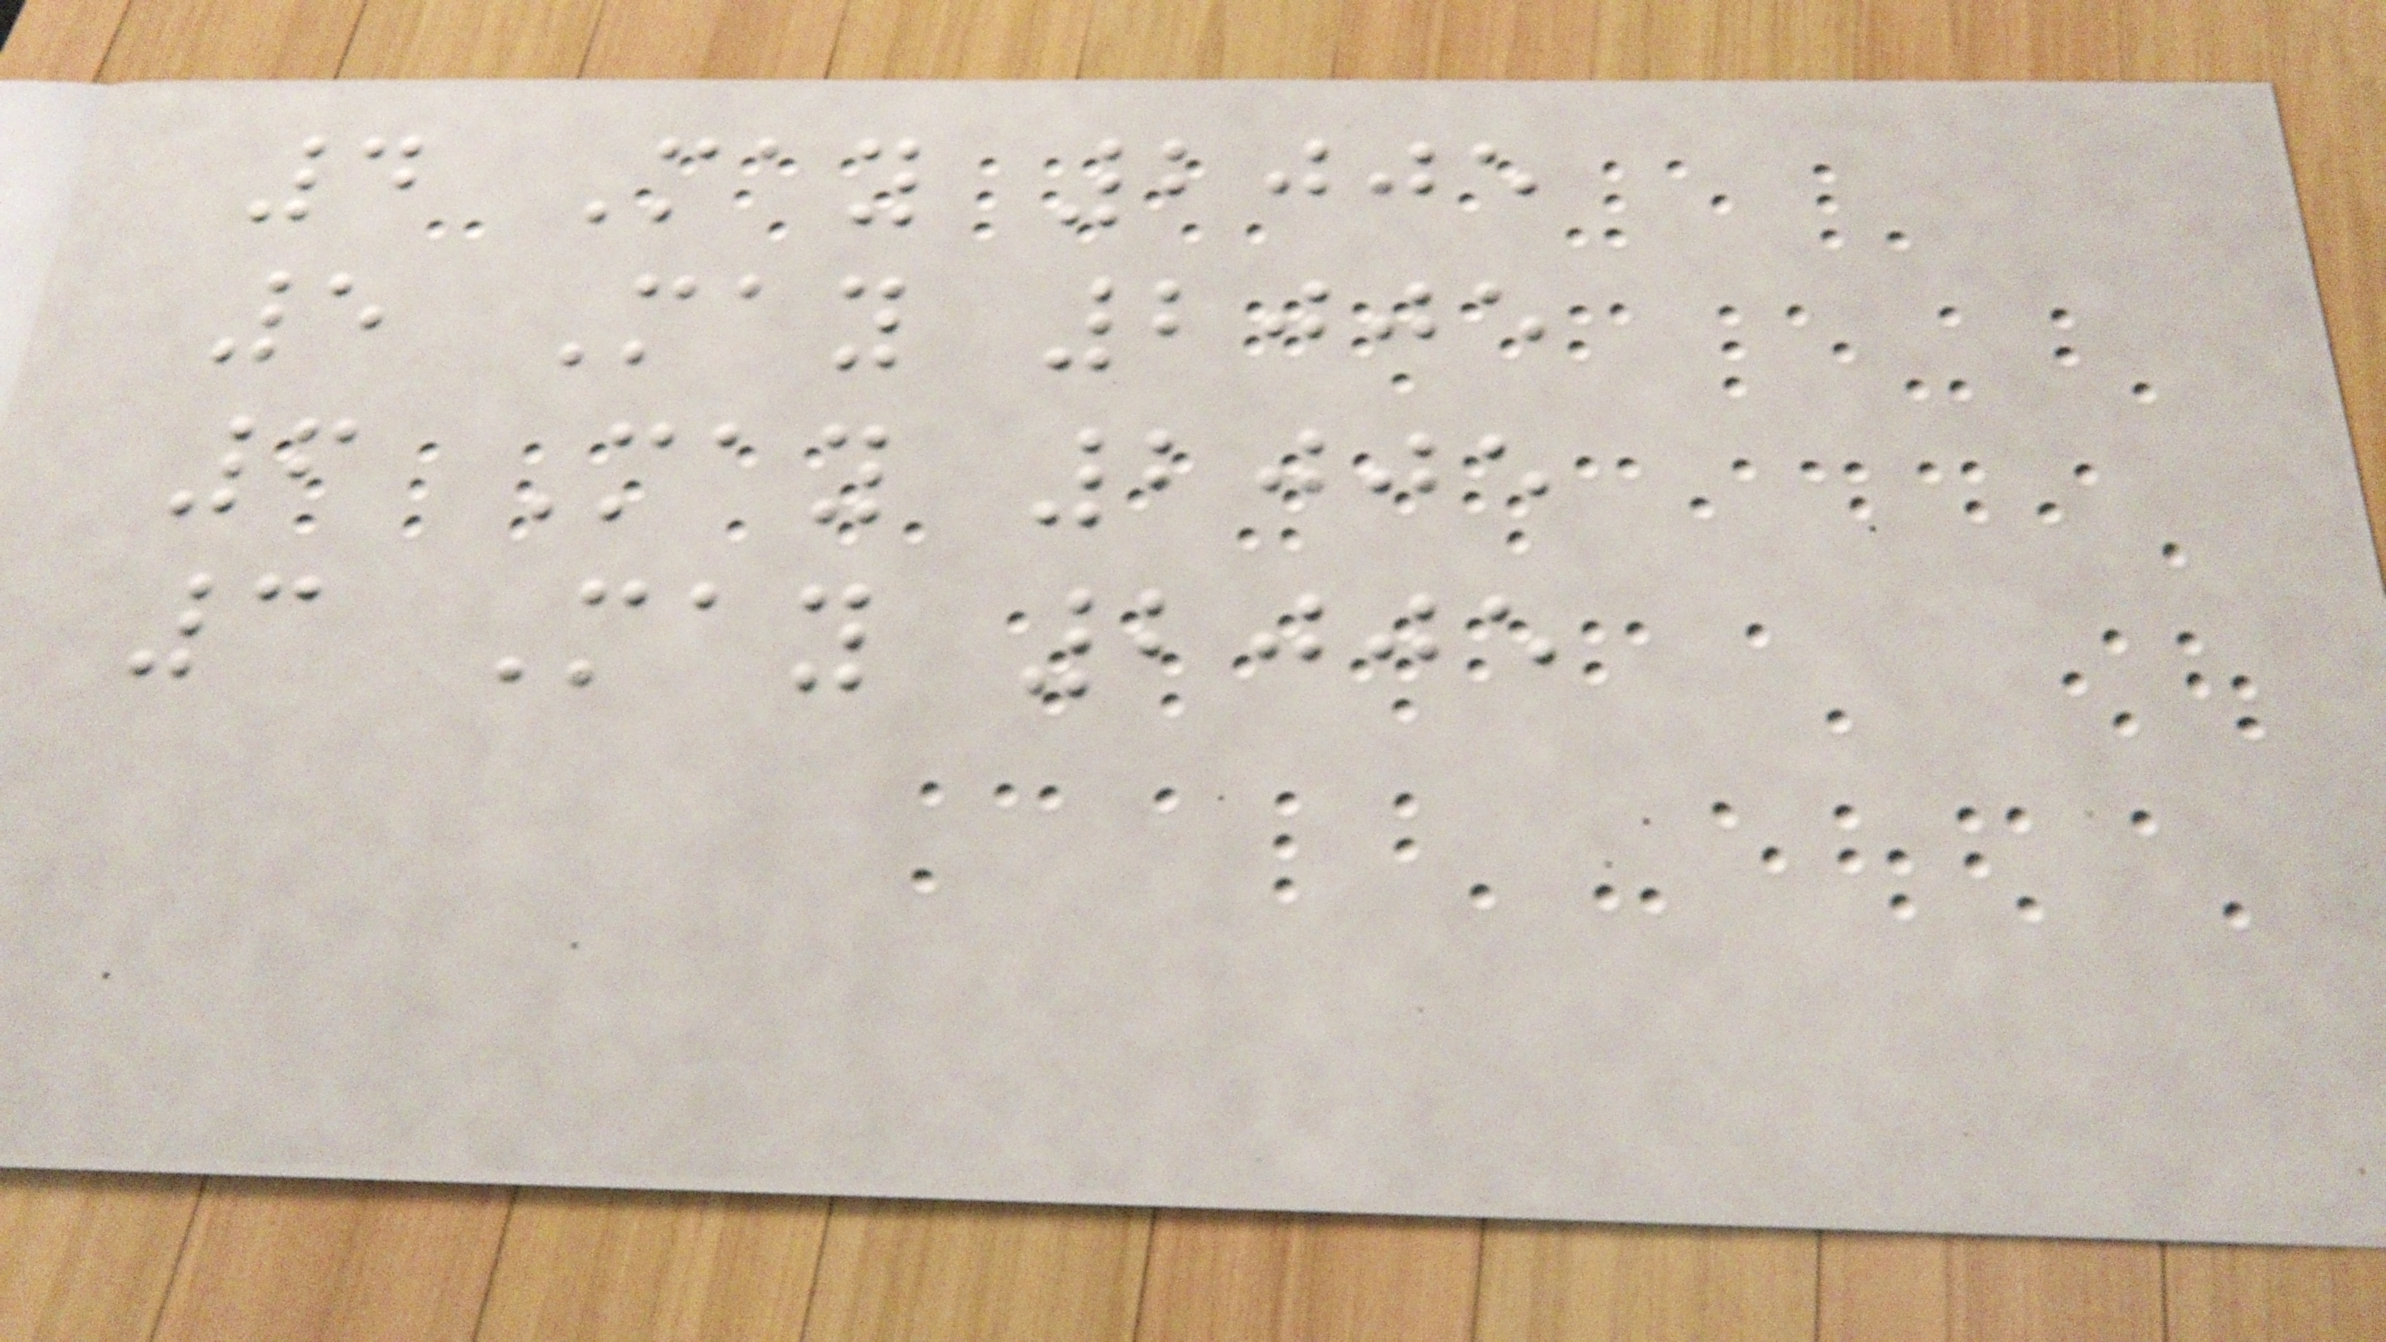4 May 2005
5 May 2005
6 May 2005
3 May 2005
